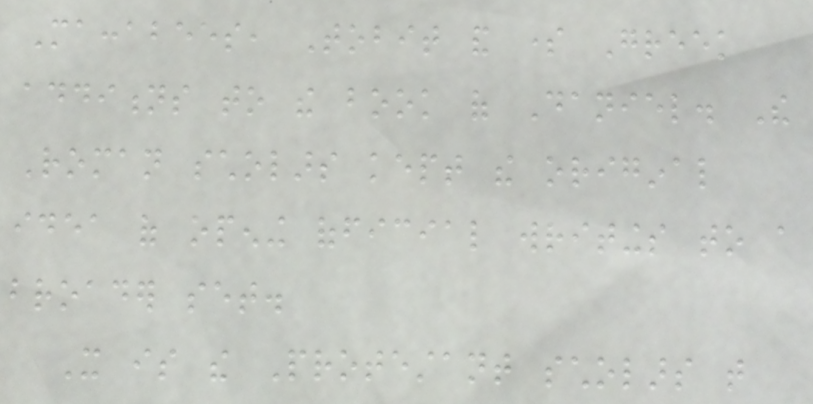Maccabees, Tobit and some Greek
additions to the book of Daniel. The
Roman scholars kept the original
idea of opening official writings to a
broader set.
It is the Protestant scholars that
